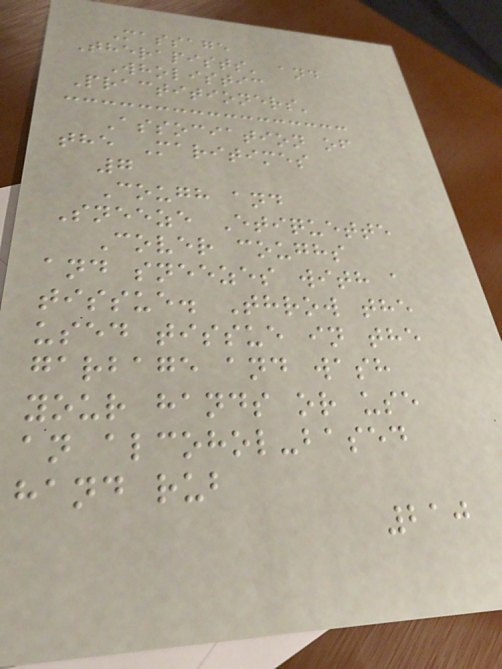Massage
Therapists' and
Wholistic
Practitioners'
Association of
the Maritimes
7
Cough and
Sneeze Etiquette
Cover coughs
and sneezes with a
tissue. Throw the
used tissue in the
garbage and wash
your hands or use
an alcohol-based
hand rub
210
